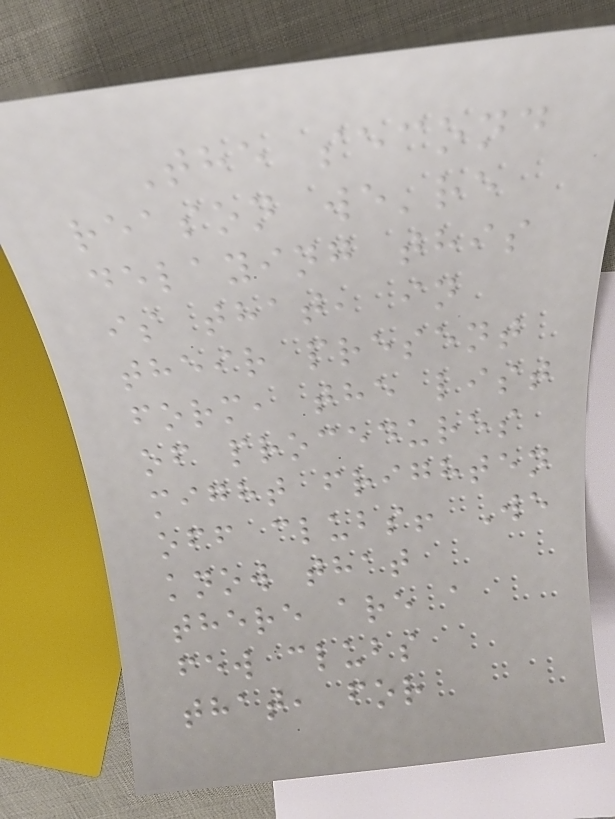The second
reason we're
delaying this
is that, in
their present
form, the list
of procedures
might frighten
off clubs! We
know that
there are a
few clubs
that, for
